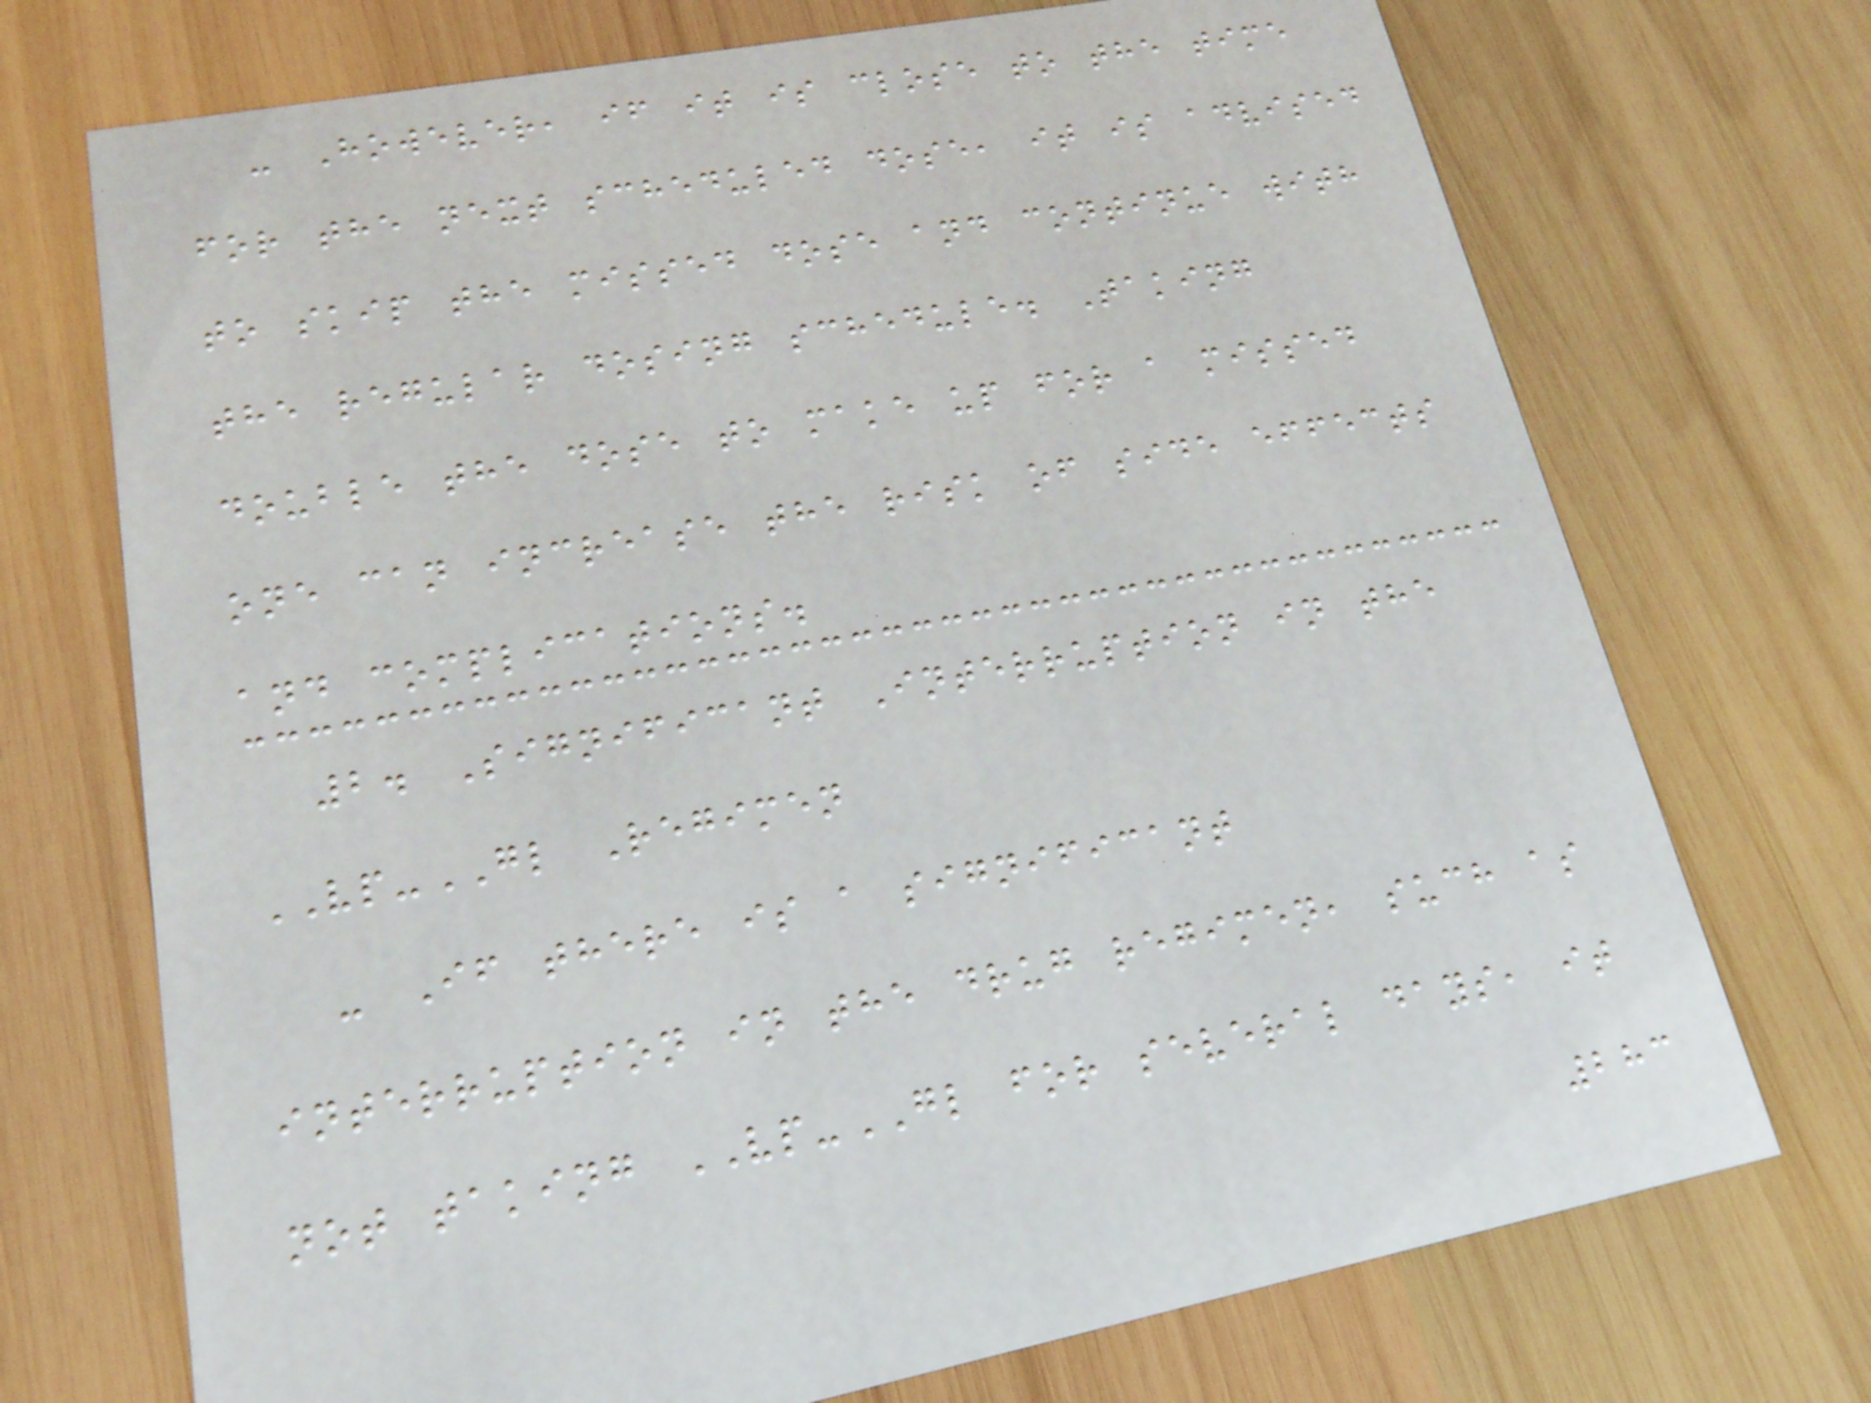- However, if it is close to the time
for the next scheduled dose, it is advised
to skip the missed dose and continue with
the regular dosing schedule. Taking
double the dose to make up for a missed
one can increase the risk of side effects
and complications.
2. Significant Interruption in the
VP-GL Regimen
- If there is a significant
interruption in the drug regimen, such as
not taking VP-GL for several days, it
283
